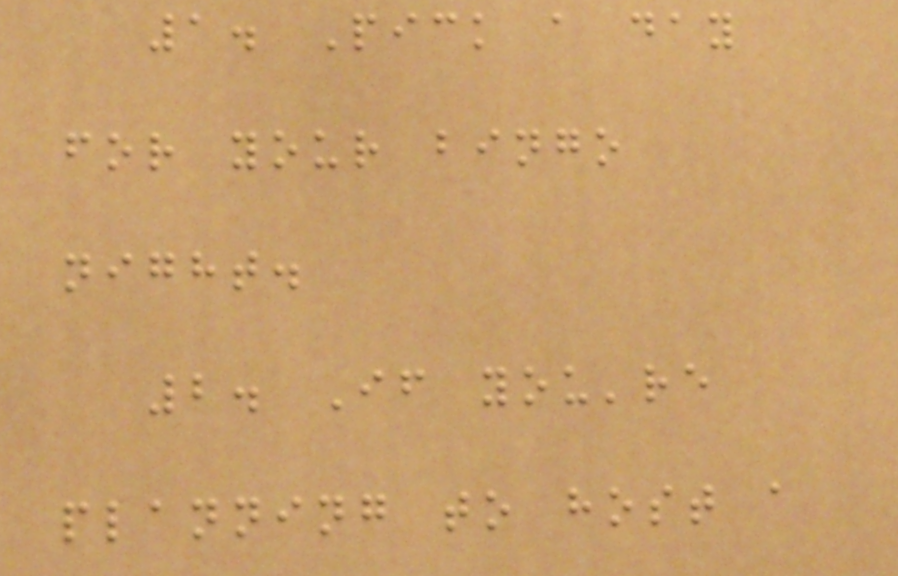1. Pick a day
for your bingo
night.
2. If you're
planning to host a
